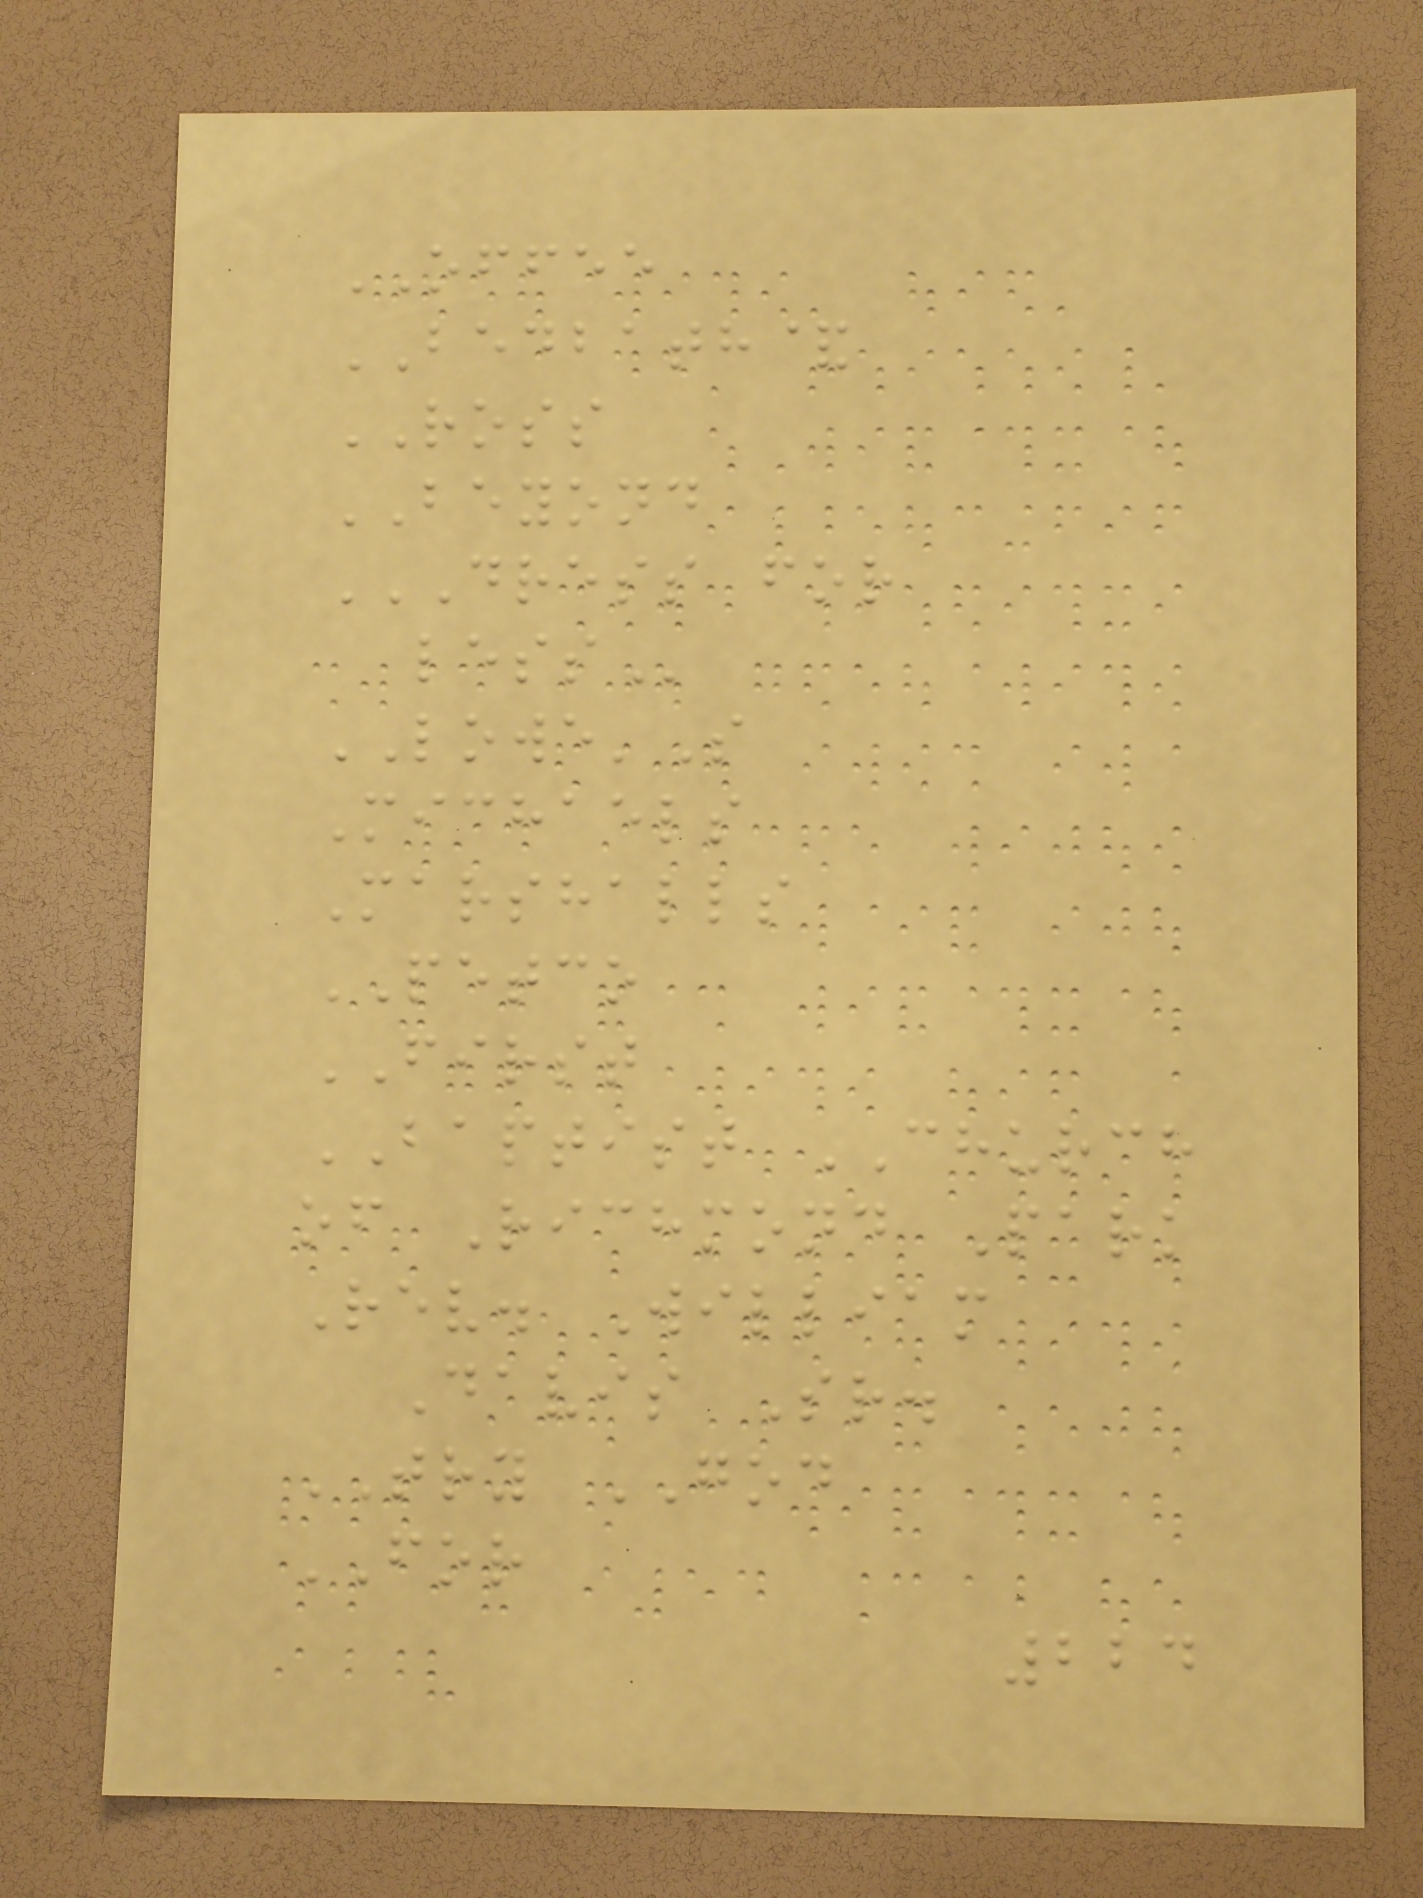OFFEE
BEDBATH&
ROSS
BEYOND
DRESS FOR
LESS
LOWE'S
Michaels
Marshalls
PETCO
FIRST
BAPTIST CHURCH
of Richmond Park
Rev. William
Davis Sr.
TRY GOD
FOR
224
